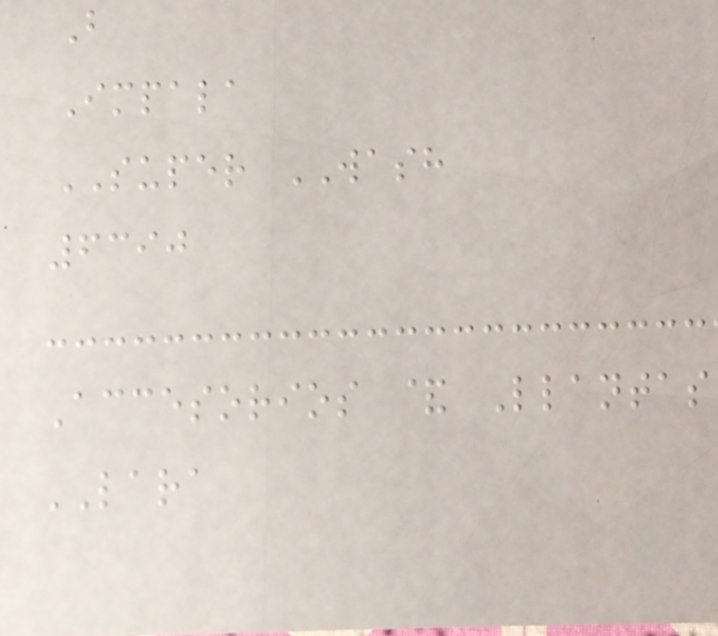B
Impala
SUPER WASH
6390
Accesorios & Llantas
LARA
